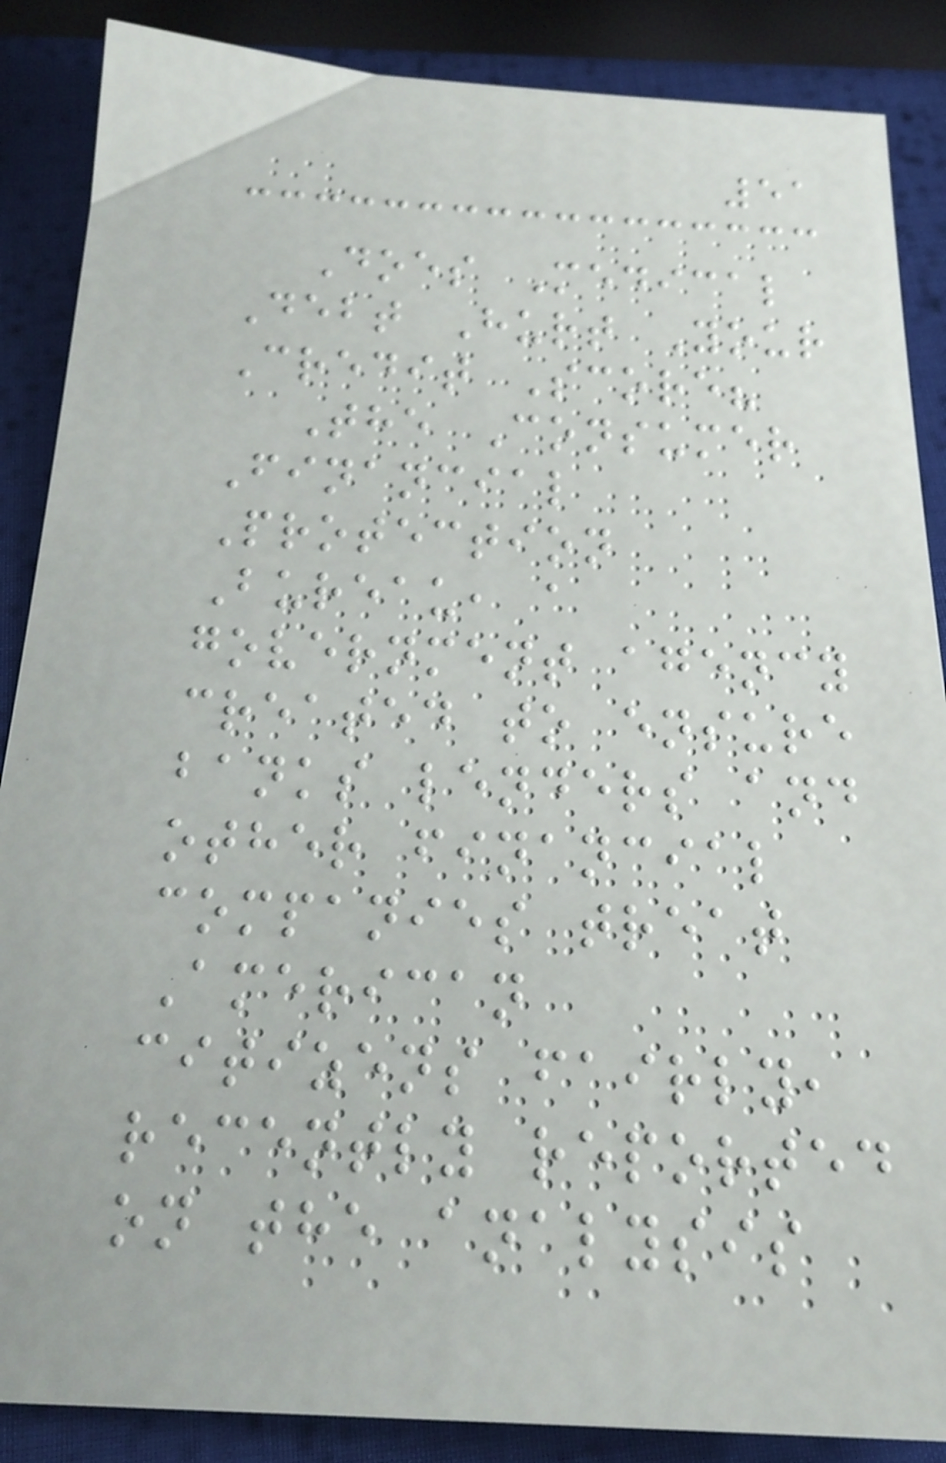51
Does Medical
Debt Hurt Your
Credit Score?
The Consumer
Financial
Protection
Bureau, a
government agency
created to ensure
banks lenders and
other financial
companies treat
American
citizens fairly,
recently reported
on the analysis
